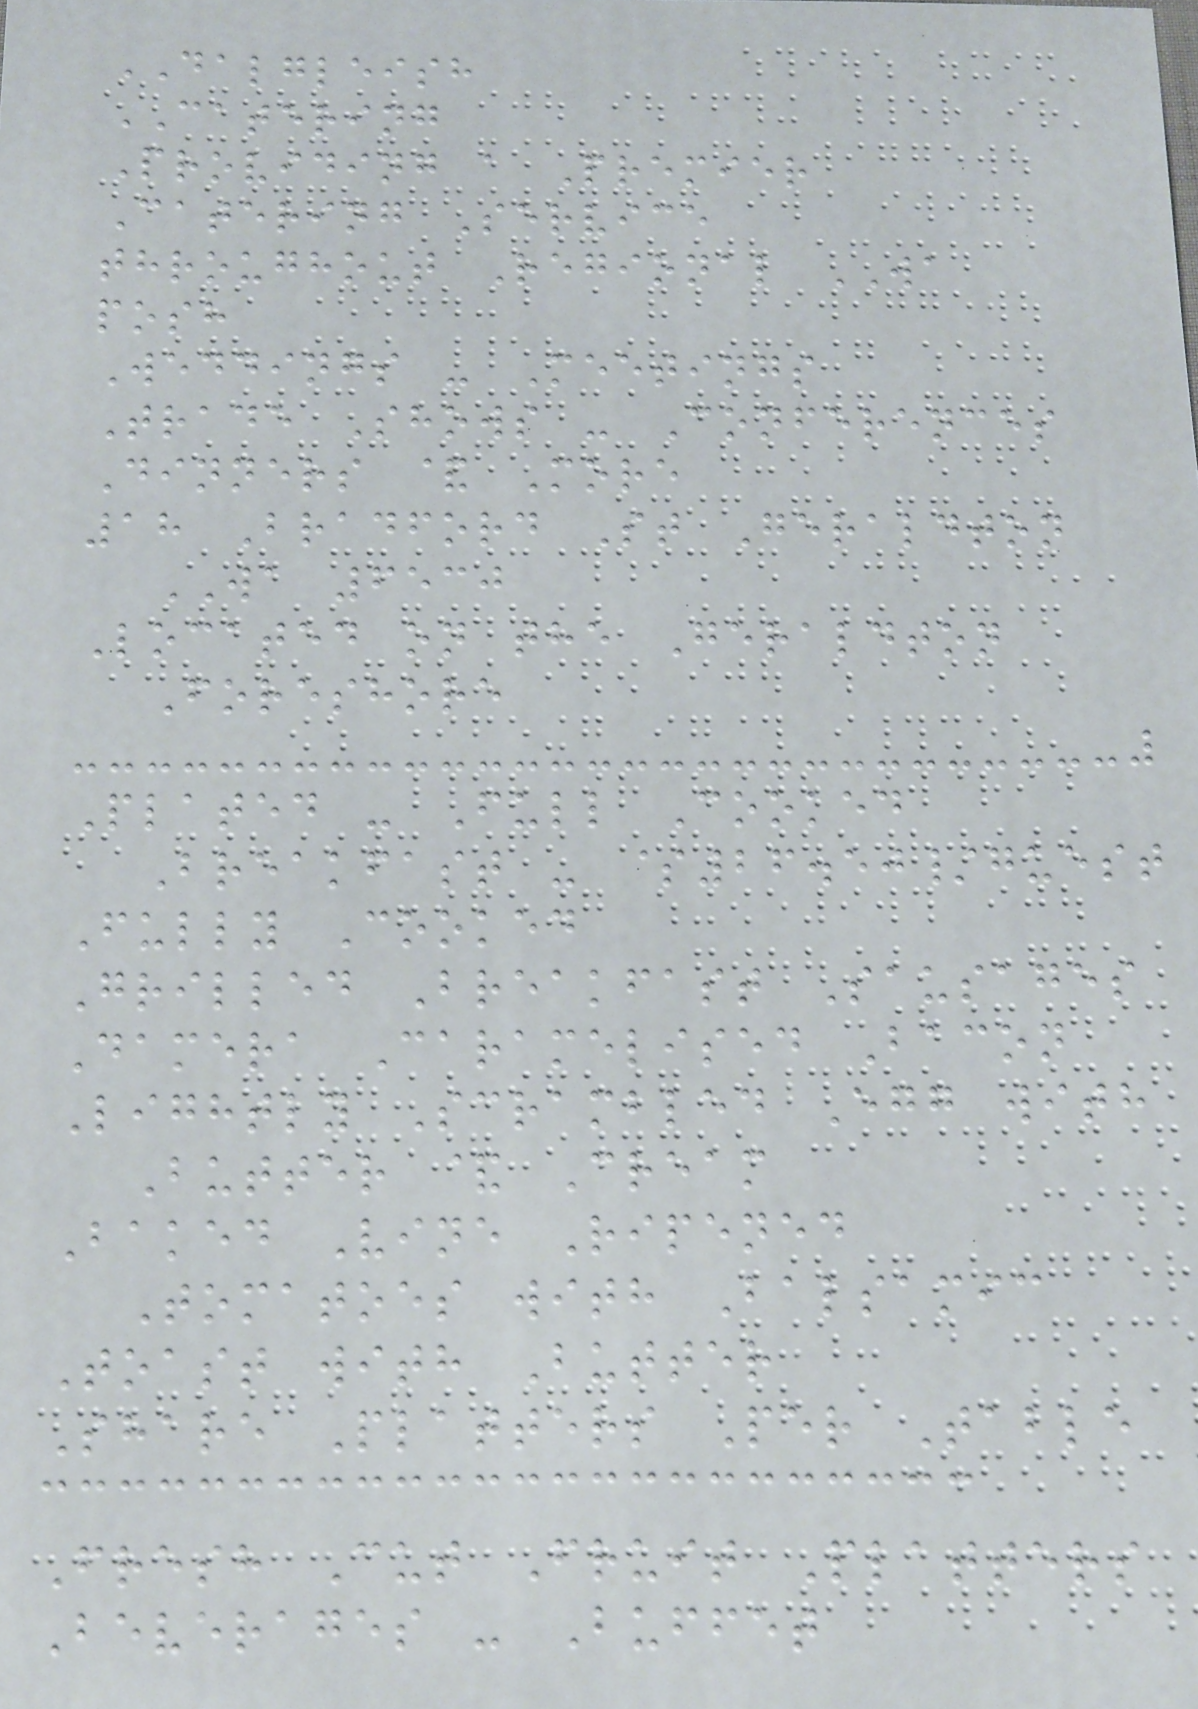DALGLEISH
CATERING
Providing a Premier
Catering Service
throughout Regional WA
posh
Weddings - Meetings
Trade Shows - Conferences
Dinners & More
18 Bradford St Geraldton
WA 6530
Located on the Geraldton
Foreshore
Plated - Full Cooked
Breakfast - $26.50/guest
Fully Cooked
Grilled Breakfast Sausages
Damera Caramelised Bacon
Lightly Scrambled Egg with
Butter & Cream
Baked Vine Ripened
Tomatoes with Balsamic
Toast with Butter
Share Platters Per Table
Fresh Cut Fruit Platters
Beverages - Buffet
